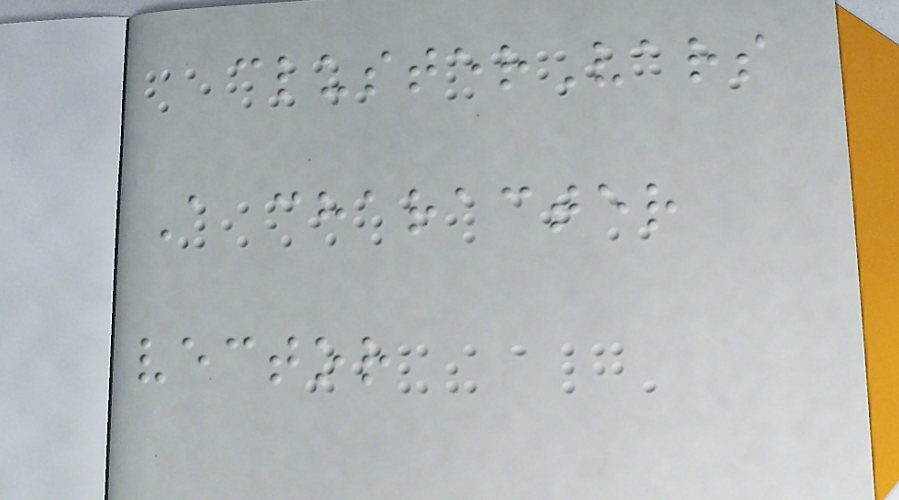clusterVars
A character
vector
